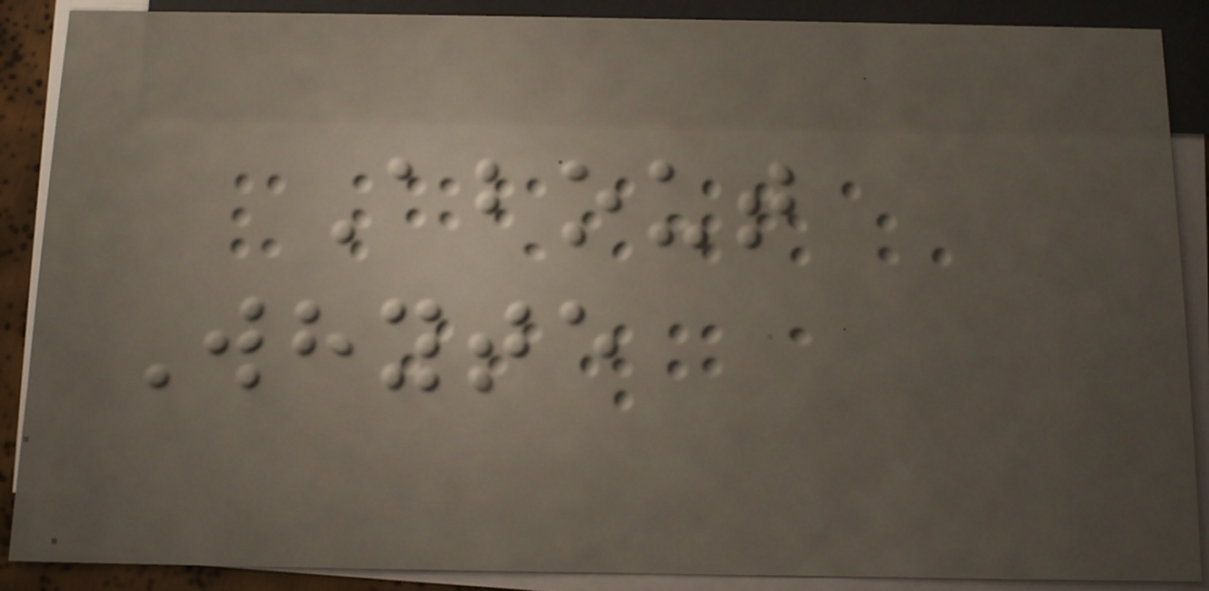About
Whyte
